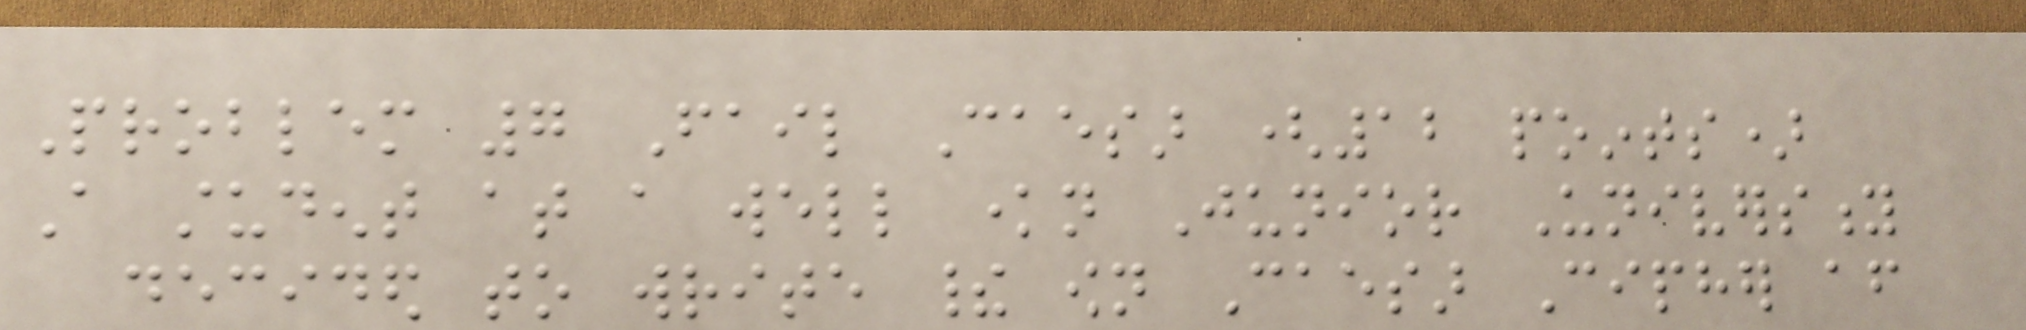Problem 7 Fail Caesar (12 points)
A student at a well known Junior University
decided to write their own Caesar Cipher after
